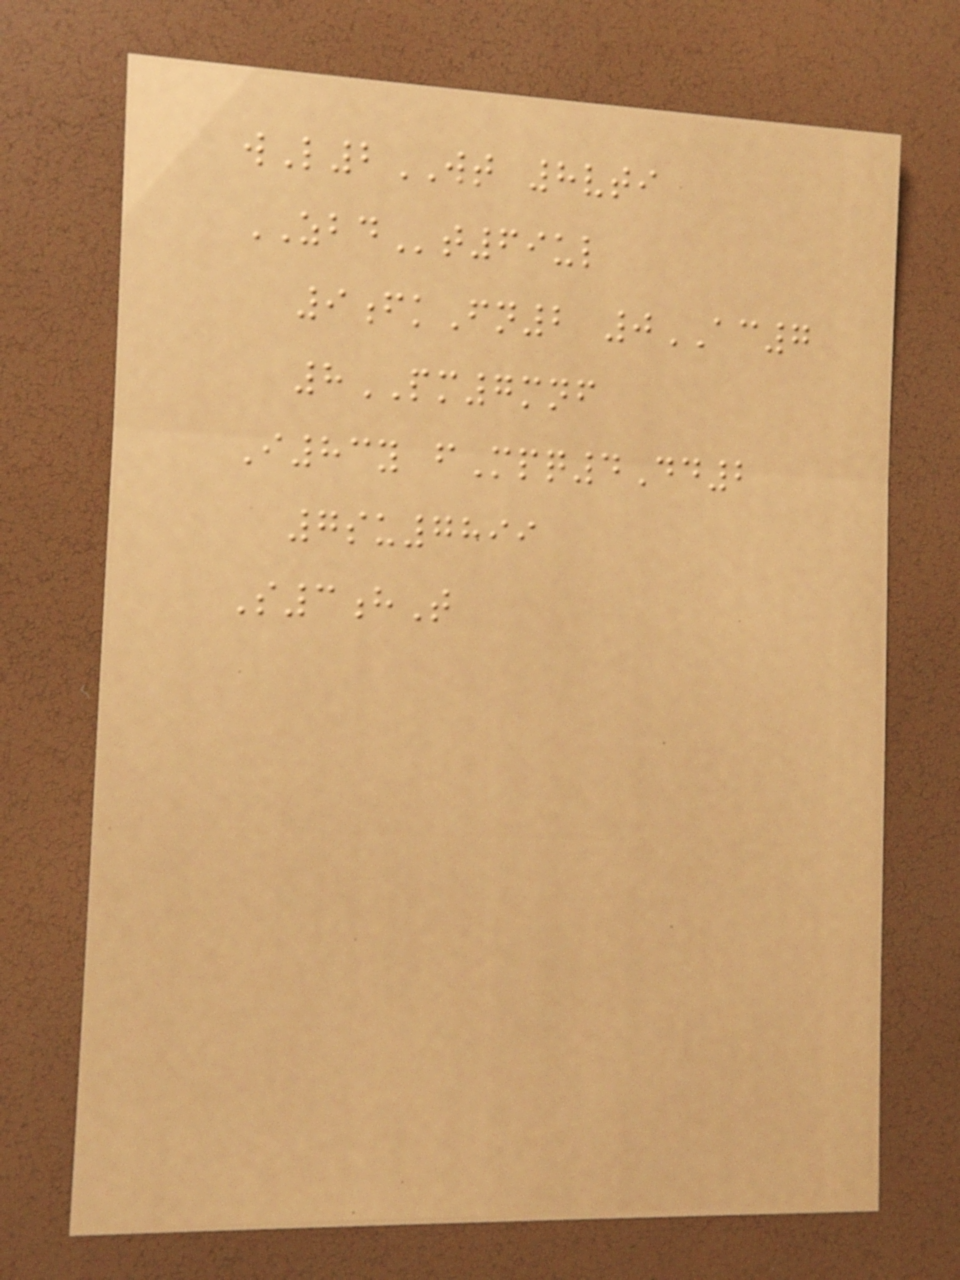wL2WT 8vti
ZBDt69ul
9fkFn2 0AC7
8PM7mnf
I83y fMpq4Dd2
7su7899
S3hT
